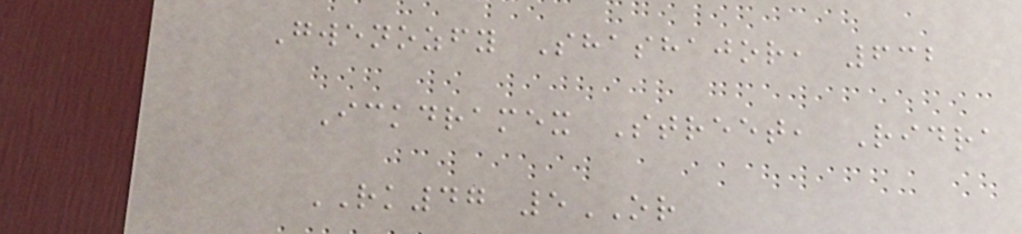Gwenozfy Shashajor, 632
Ickdramex Street, Ridra
RK47 5OR
